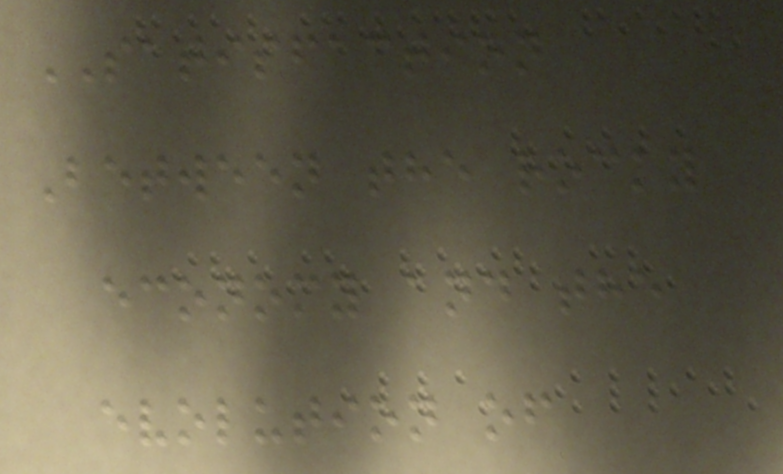SATISFACTION
Between the rocky
economy and the
evolution of
